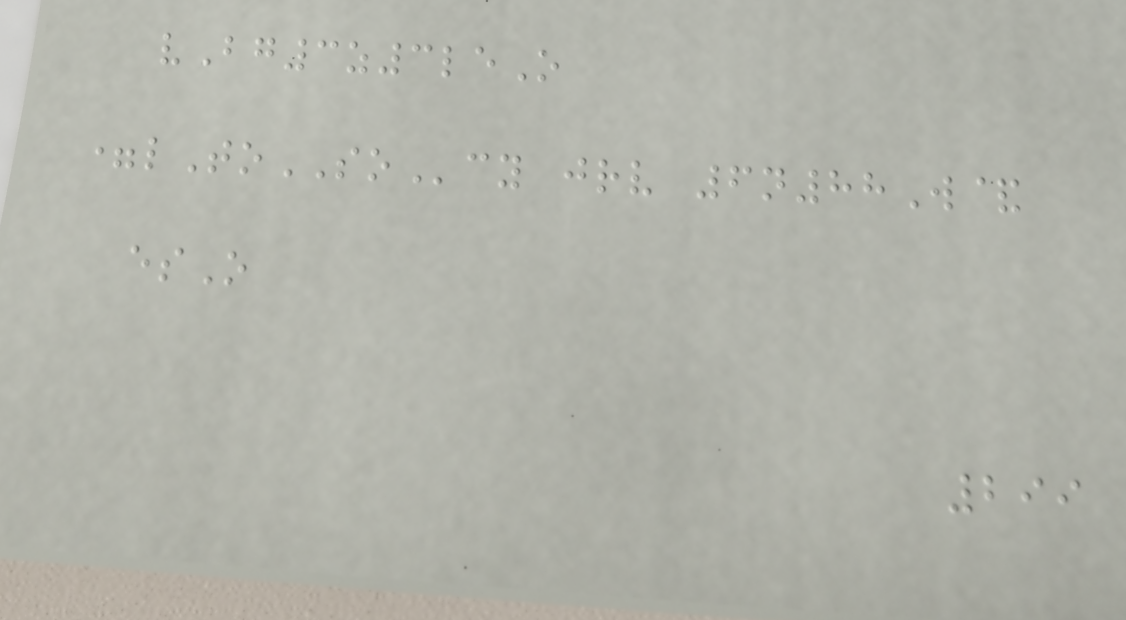vBg3z3leO
=lToSOcy jrv 6n88W&
esO
299
